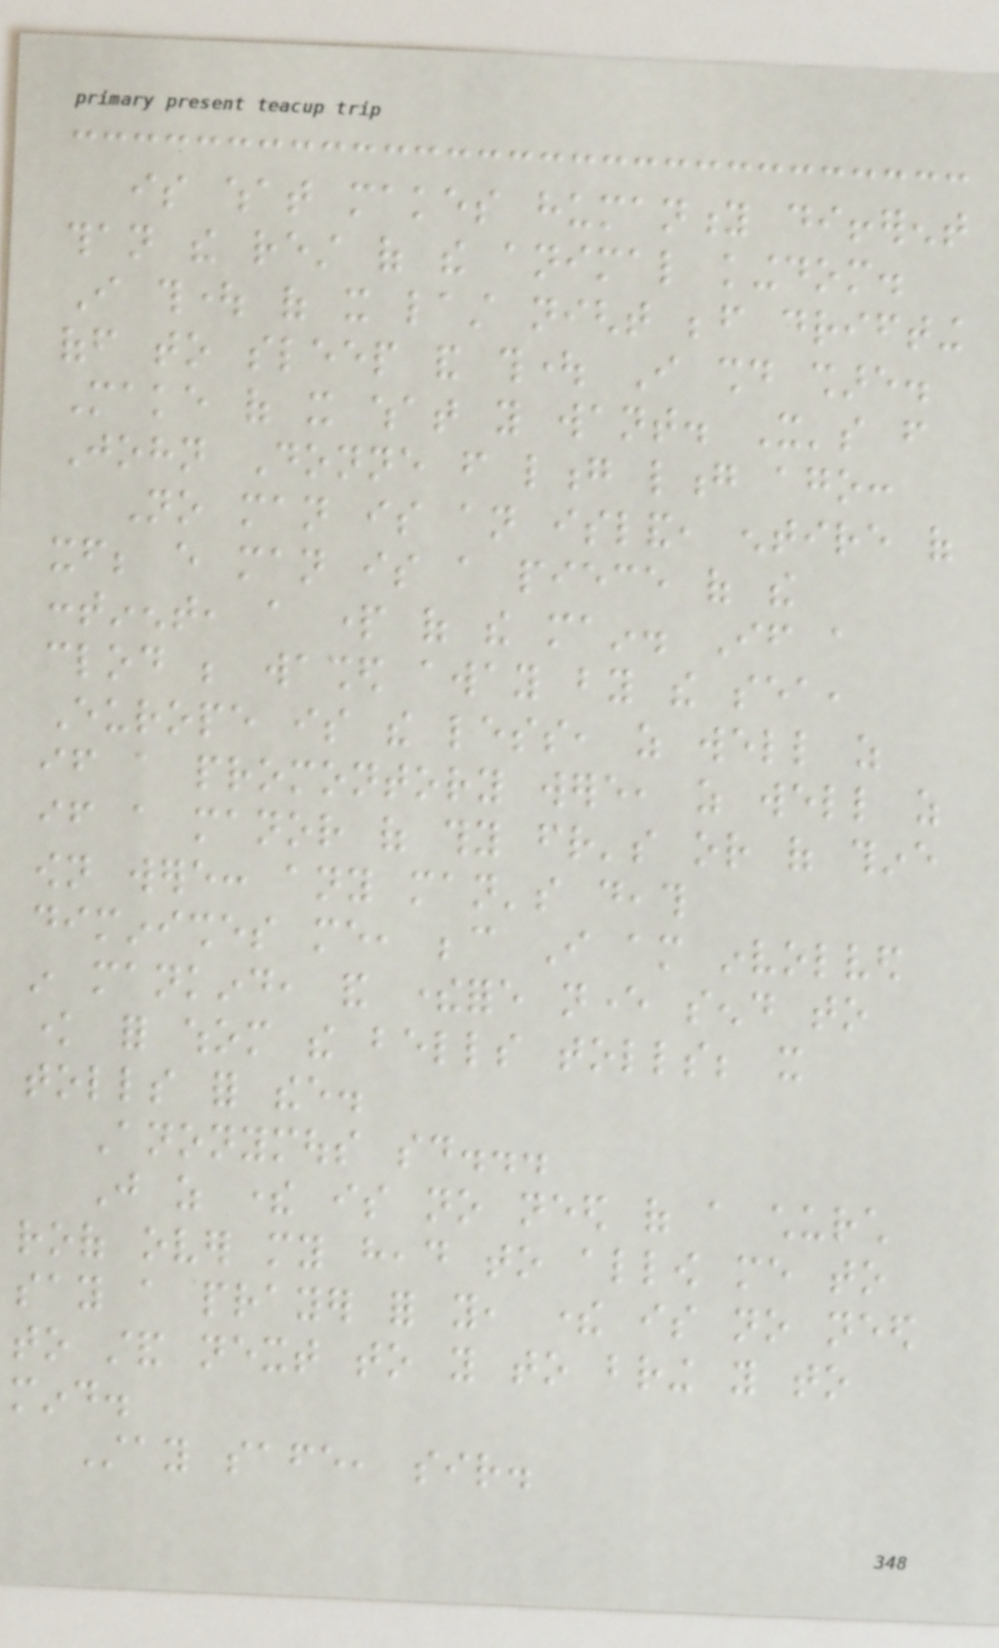is what makes humanity different
than the rest of the animal kingdom.
I thought of it last night before drifting
off to sleep and thought I should share.
Make of it what you want. It's from
John Donne from long long ago:
No man is an island, entire of
itself; every man is a piece of the
continent, a part of the main. If a
clod be washed away by the sea,
Europe is the less, as well as
if a promontory were, as well as
if a manor of thy friend's or of thine
own were: any man's death
diminishes me, because I am involved
in mankind, and therefore never send to
know for whom the bells tolls; it
tolls for thee.
Anonymous said...
Just as there is no need of a church
roof over my head to allow me to
say a prayer for you, there is no need
to stand next to you to bring you to
mind.
Stay safe, sir.
